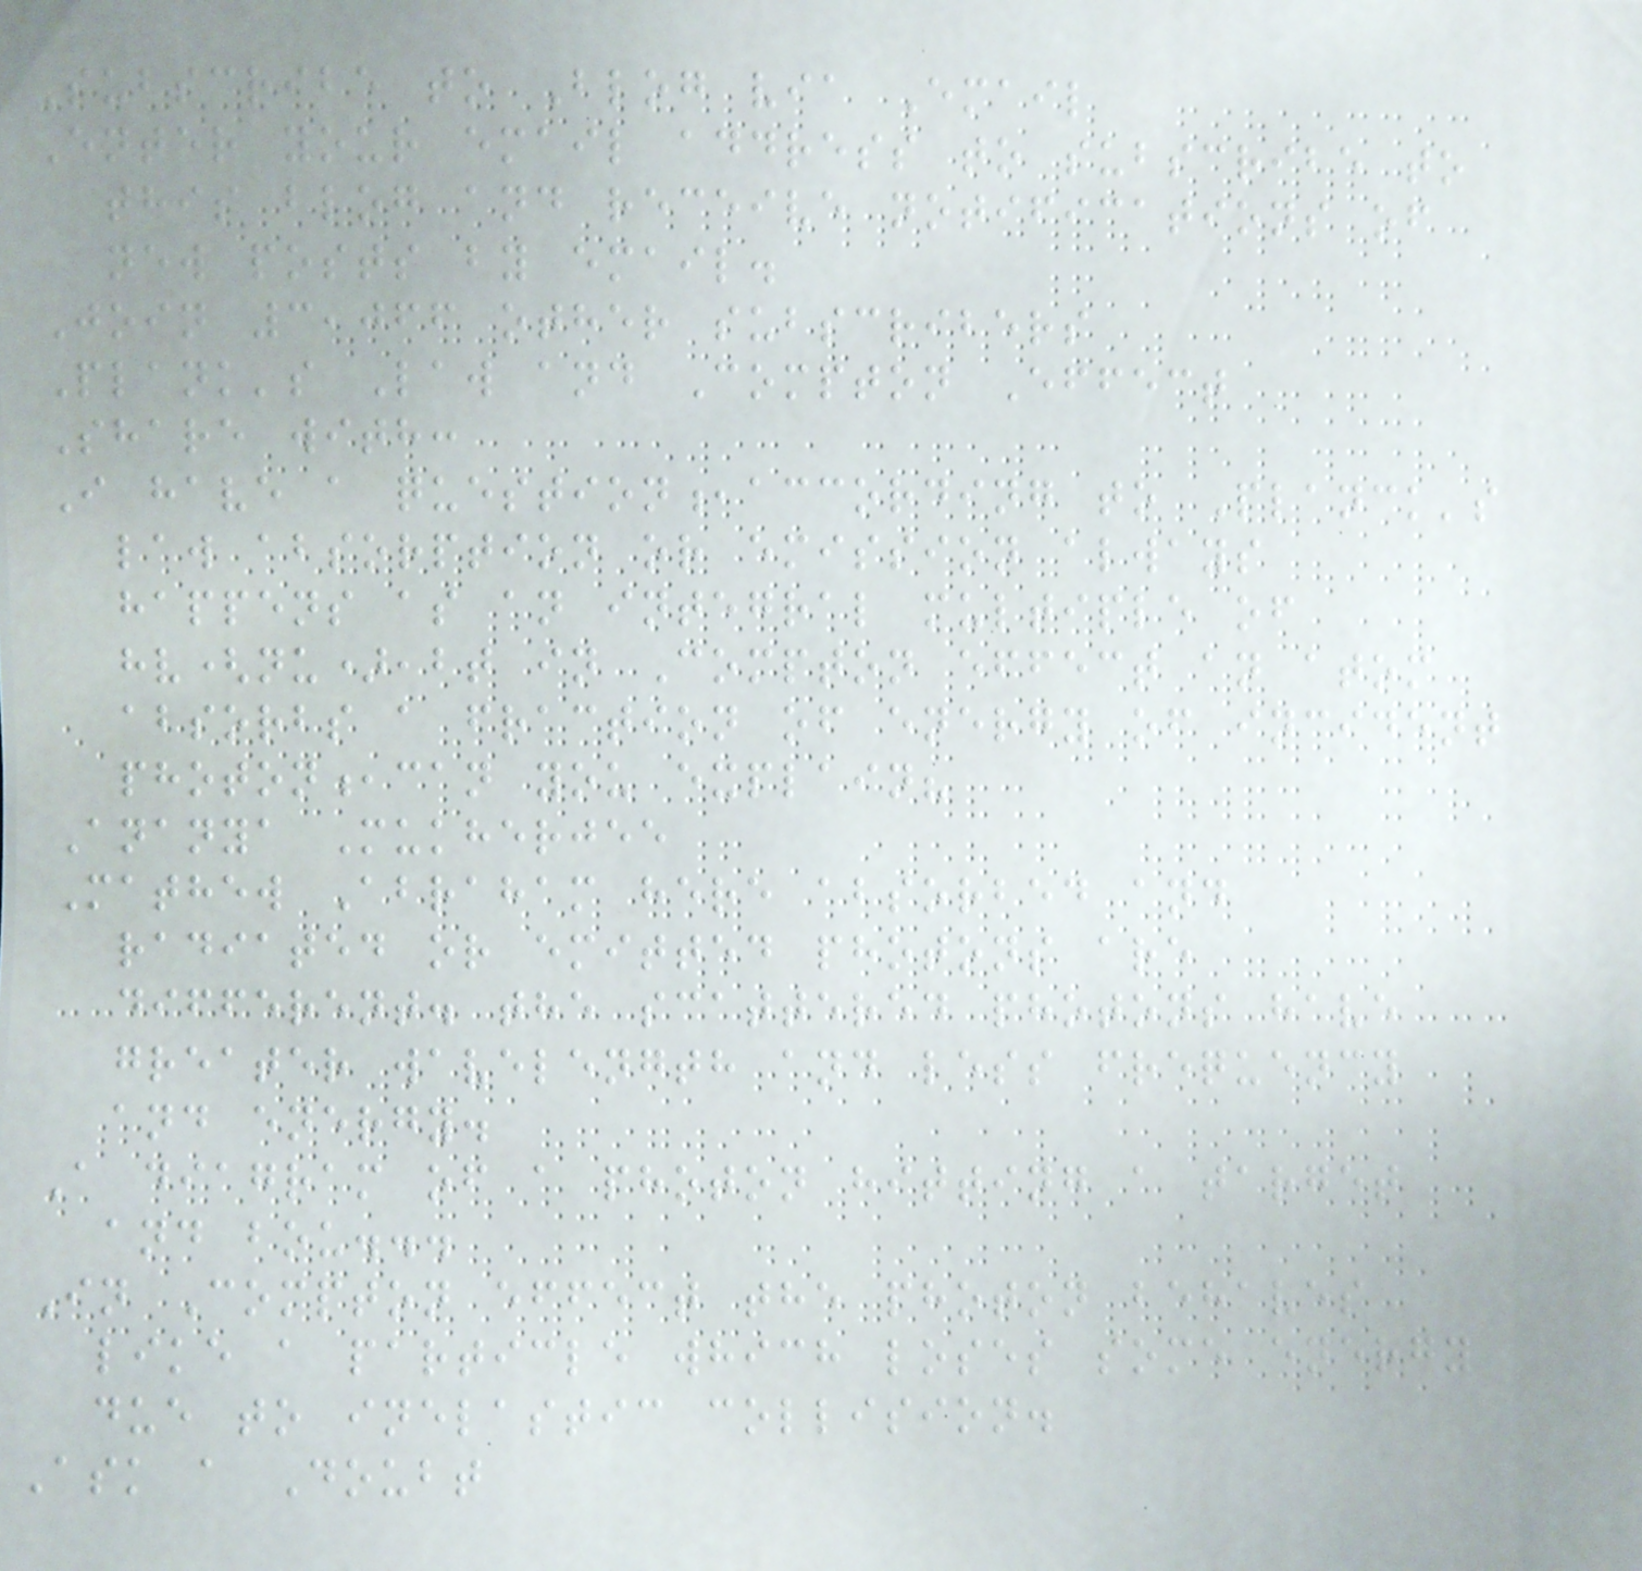Subscribe to Blog via Email
Enter your email address to subscribe to
this blog and receive notifications of
new posts by email.
Join 3,066 other subscribers
Plank's Law and Compton Effect
Share with:
I have a question,according to Planck's
law absorption or emission always
happens as an integral multiple of
hv(nu),bt in Compton effect an atom
absorbs a fraction of energy of incident
photon,can you explain?
Ananya Mukherjee
Mathew Abraham here absorbed and
radiated or emitted photons are
different. the scattered photons have
greater wavelength and less frequency
and energy.
A diagram of a photon hitting a target
and bou...
In Compton effect the photon behaves
like a particle which loses some energy
due to inelastic collision.
Ask a Doubt
